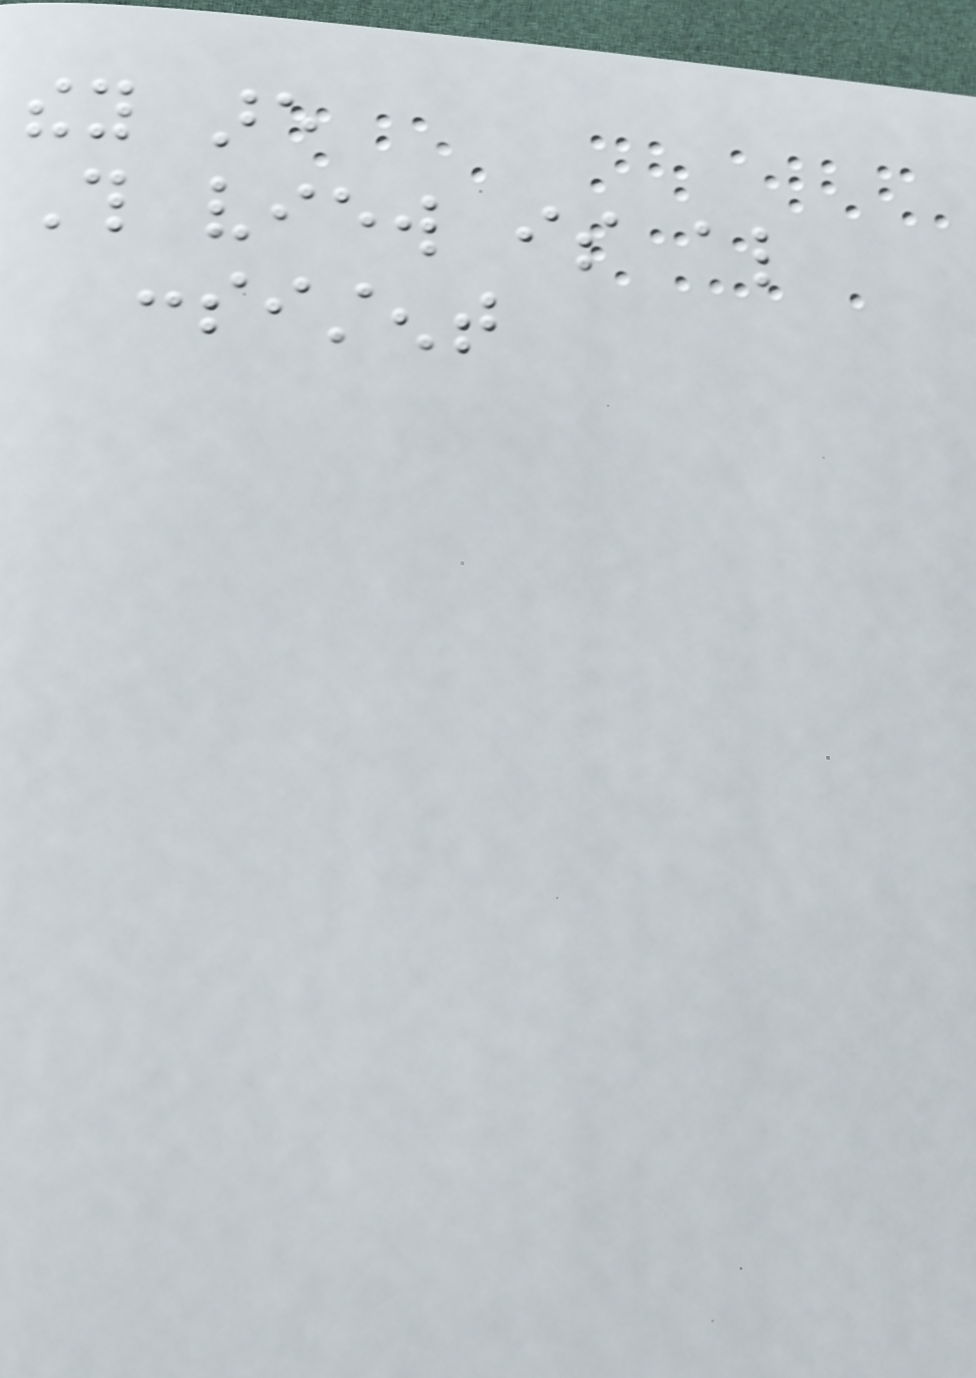they are
This view is also
consistent
